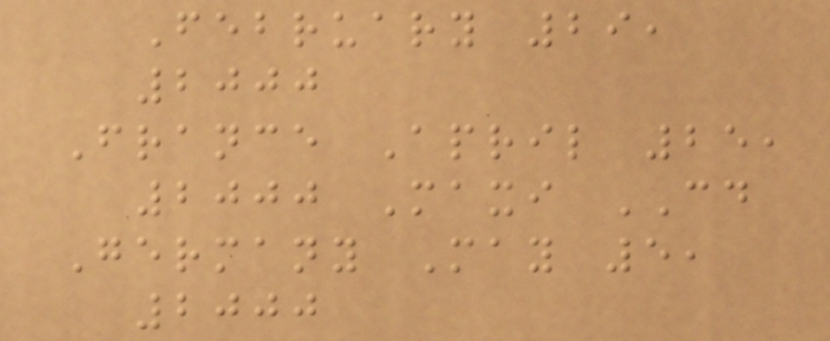February 29,
2000
France April 25,
2000 Maxi CD
Germany May 5,
2000
